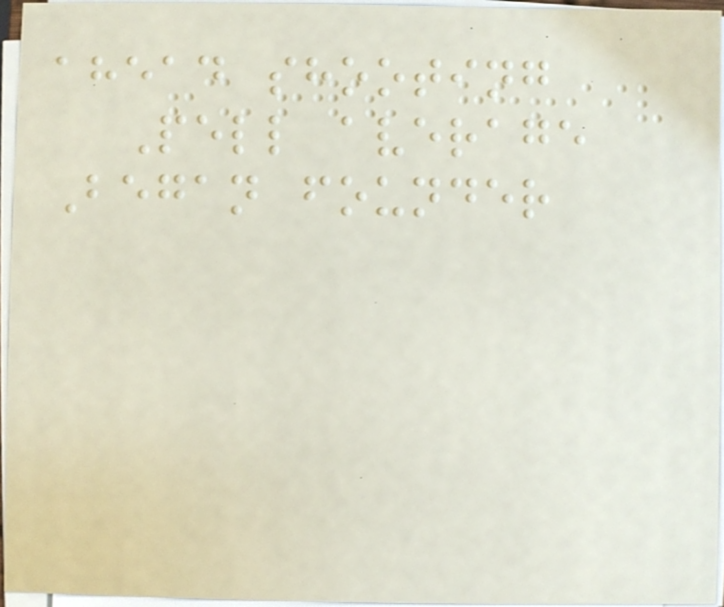ahead shooting
Pell average
Began founder
